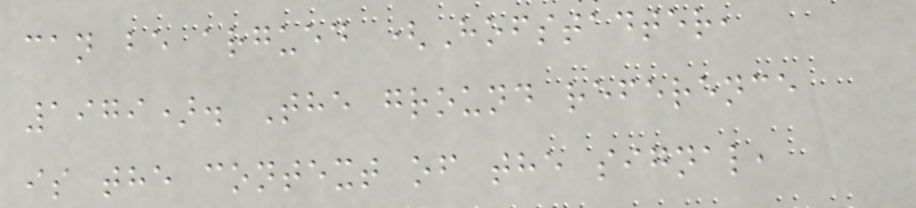can be argued (Hofstadter,
1979). The ground reference
is the context of the signal,
